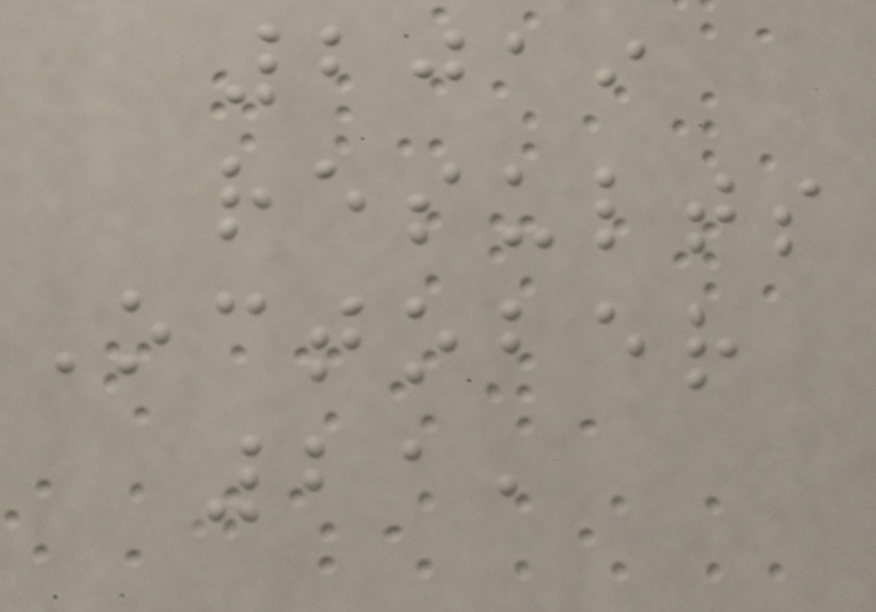2019
results
October
21,
